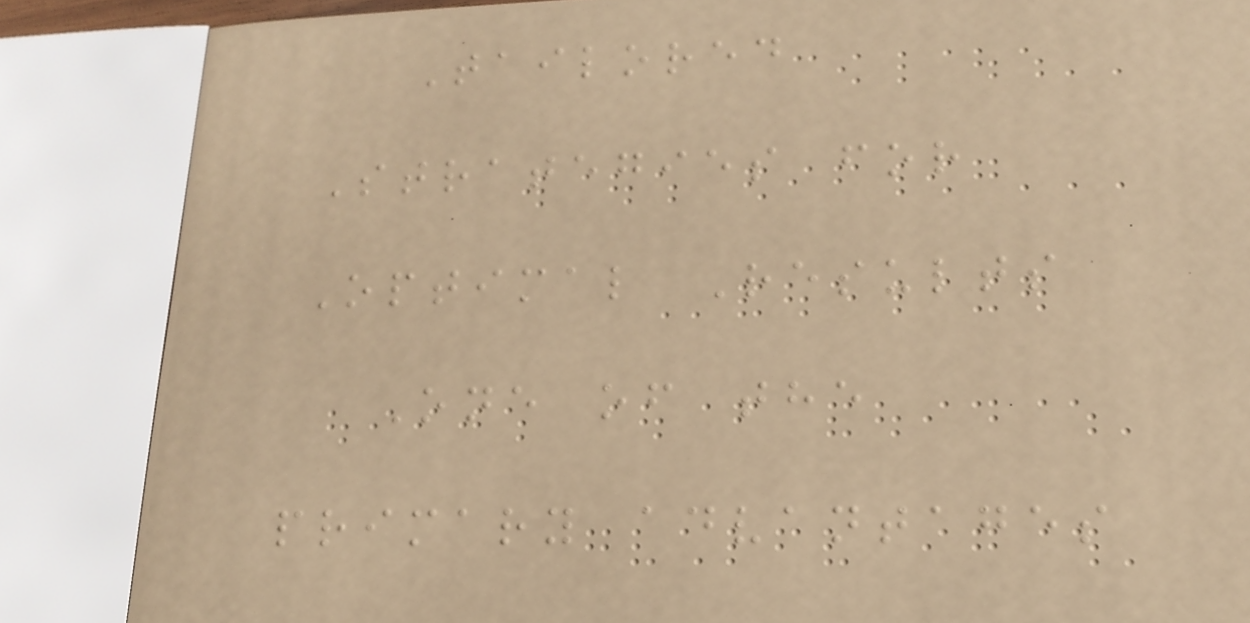Tailored
Strategies for
Optimal Results
One of the
primary advantages
